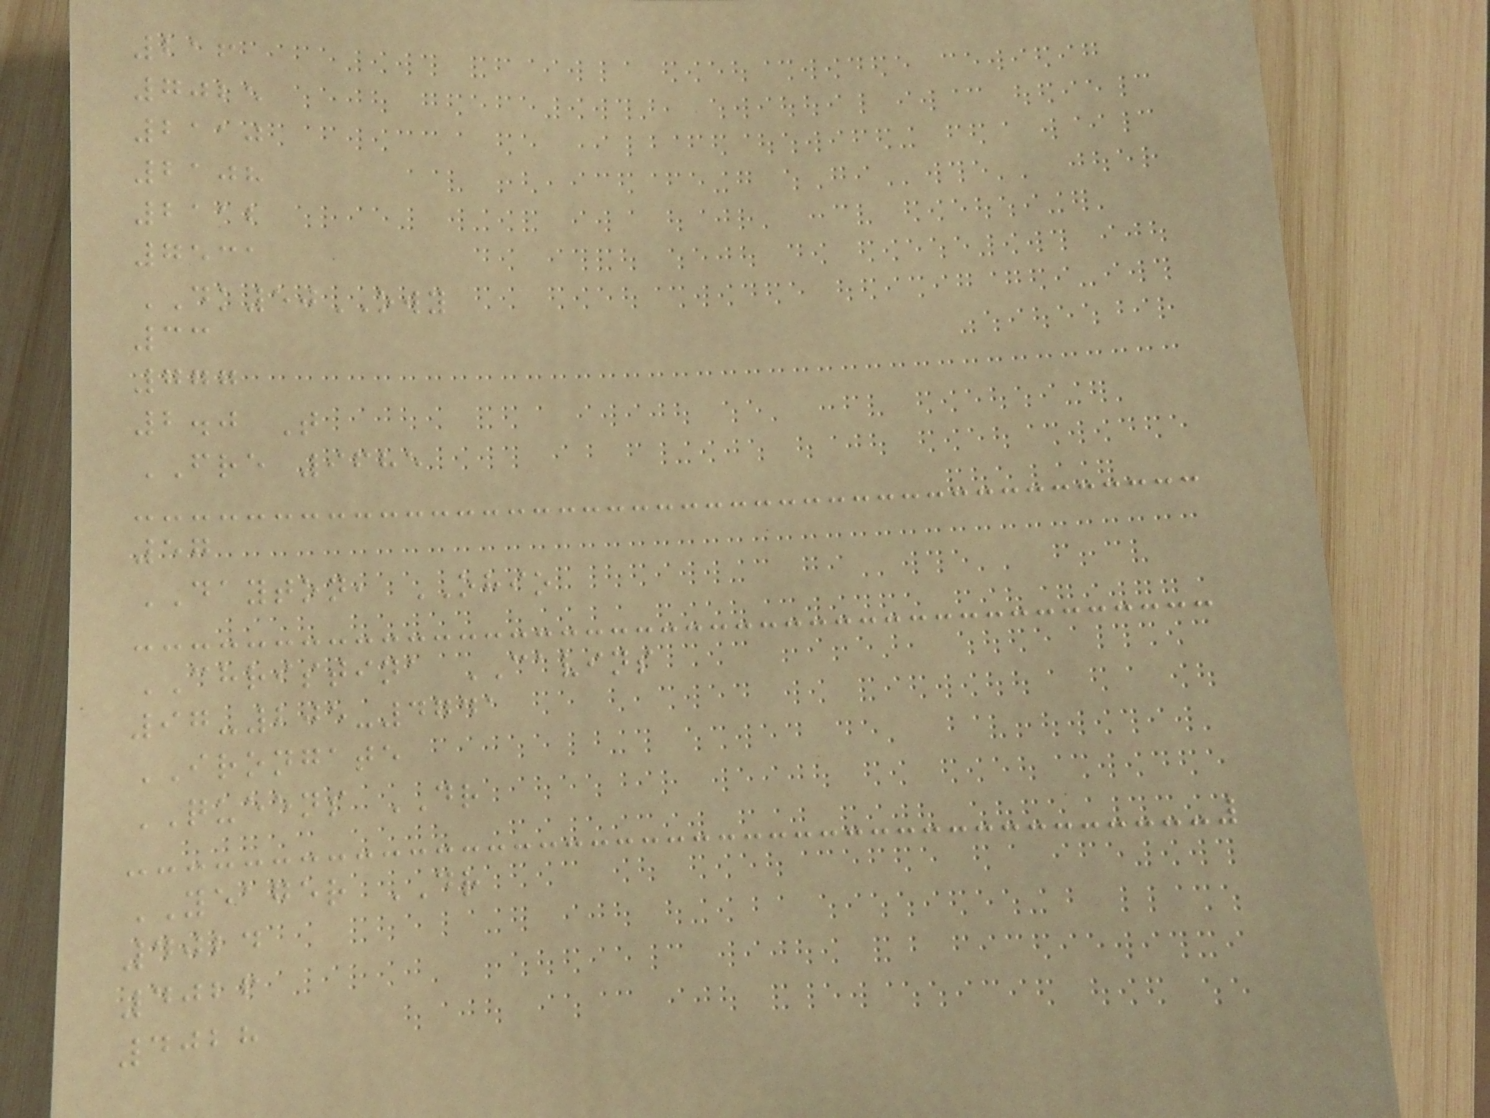216
7025
2110
2108
2112
7531
DK50OWY
33
777
2.0 T
FRE 9685
57
DAYTON, OHIO
CHRISTINA CAVINS
97-205-4741
IRONGATE
QUEENS DR
YEAGER DR
4024
4026
4028
